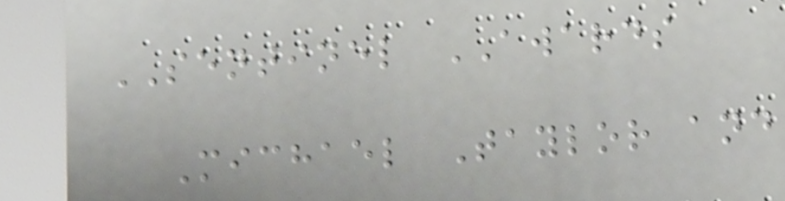SENTINEL AWARDS
Michael Taylor and
